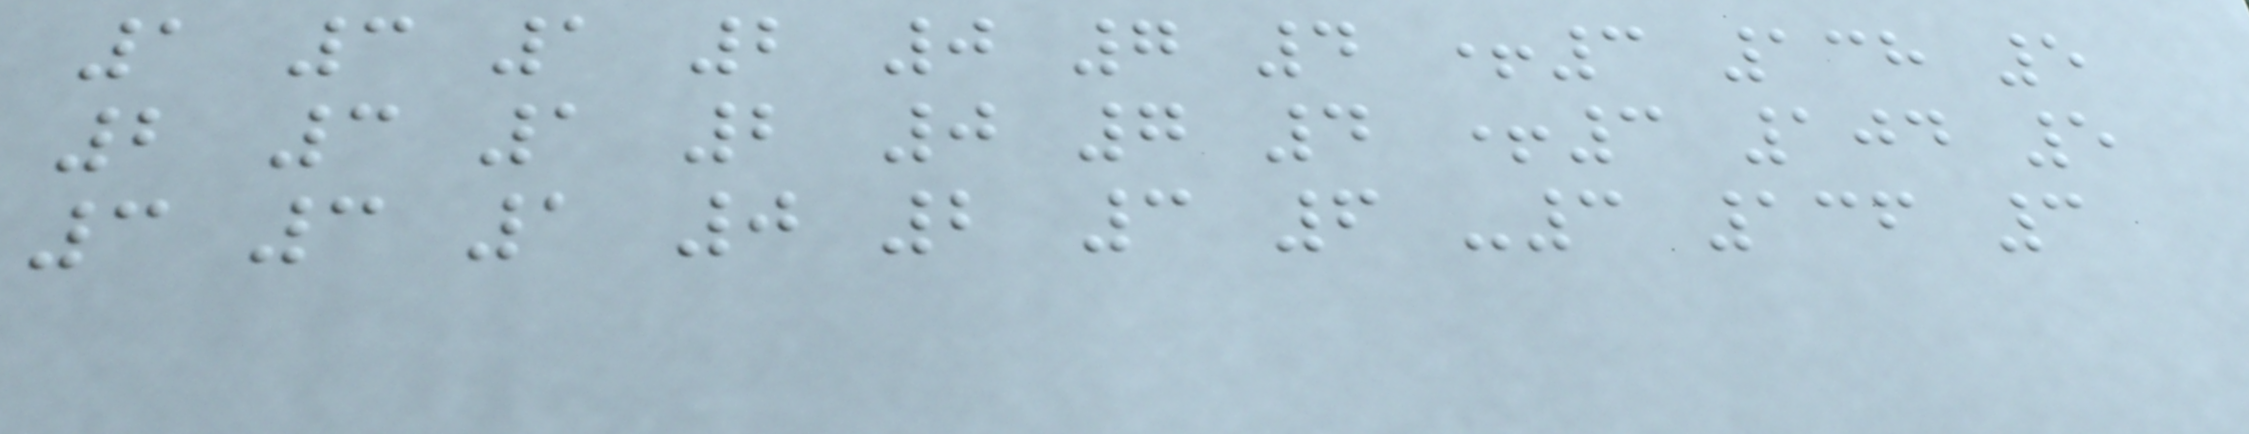1 3 1 2 0 7 4 +3 138 5
2 3 1 2 0 7 4 +3 104 5
3 3 1 0 2 3 6 -3 136 3
